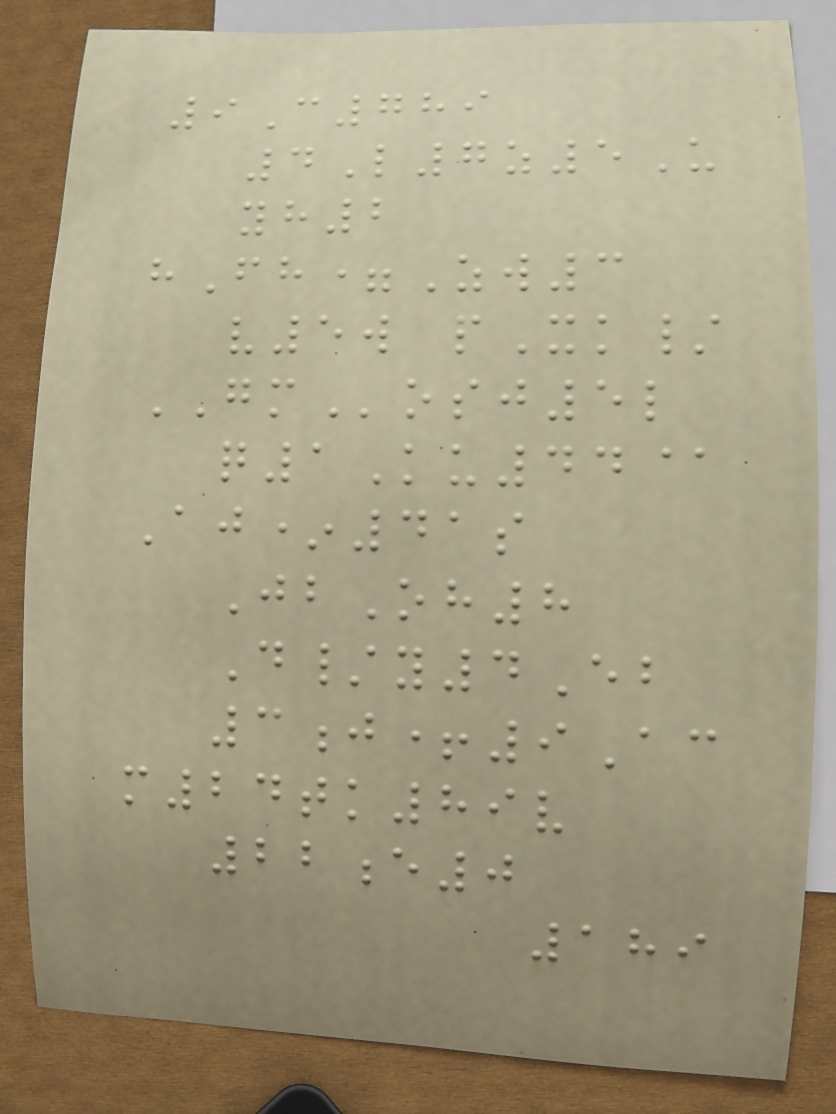9C789
4L7z5U
yh2
hFh=Zw3
v5w pXk/
GMosj5l
q1Ku44@
Aj*41s
JbOh8
D/y4Eb
3j+9Ac
m24tk89v
22e0
189
